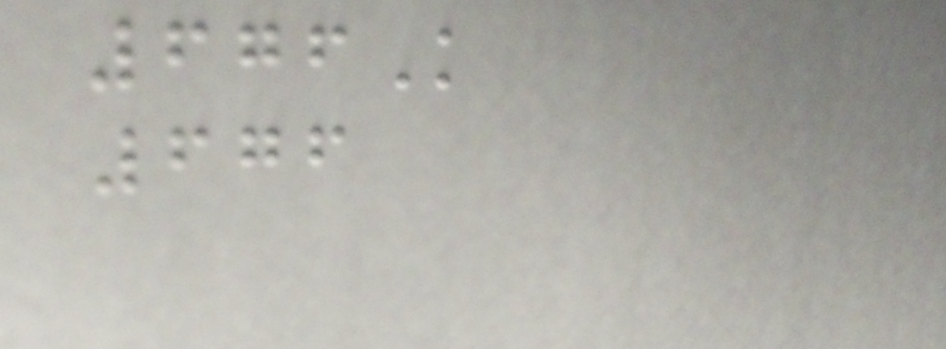676K
676
